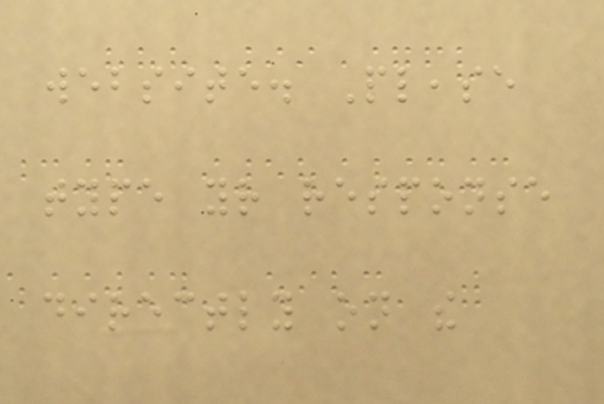website. Please
type your response
directly on the
